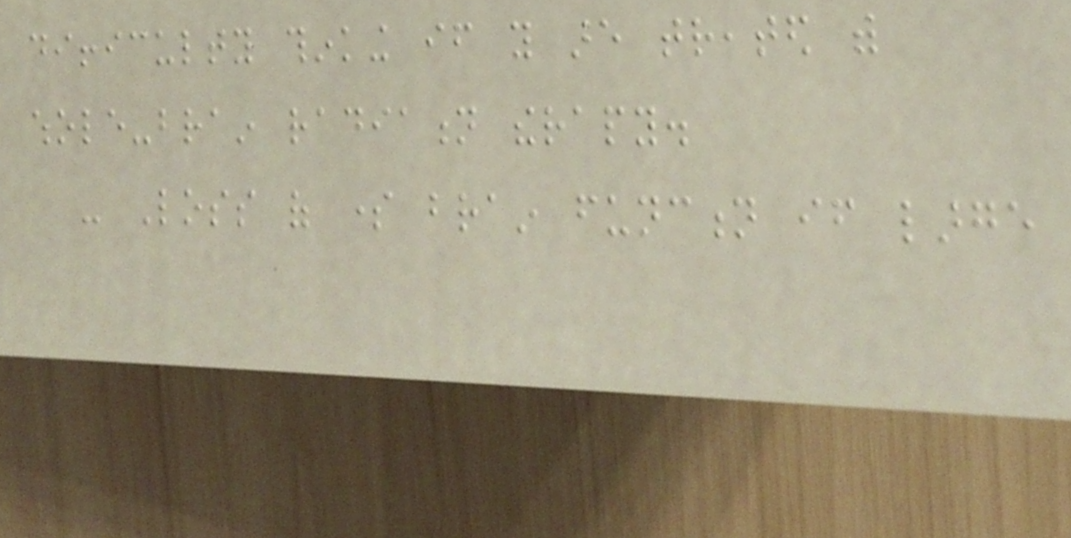difficulty thinking if you are treated with
whole-brain radiation therapy.
- Loss of some brain function if large
